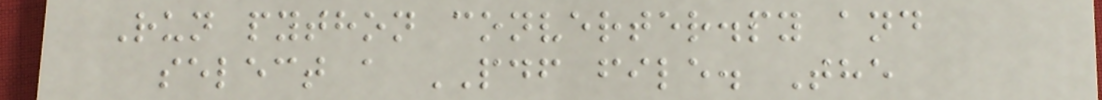Run python converter.py and
select a PDF file. The
